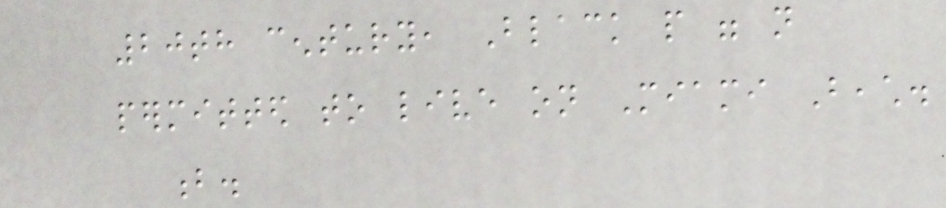20th century, Black people were not
permitted to live on Miami Beach.
b.
